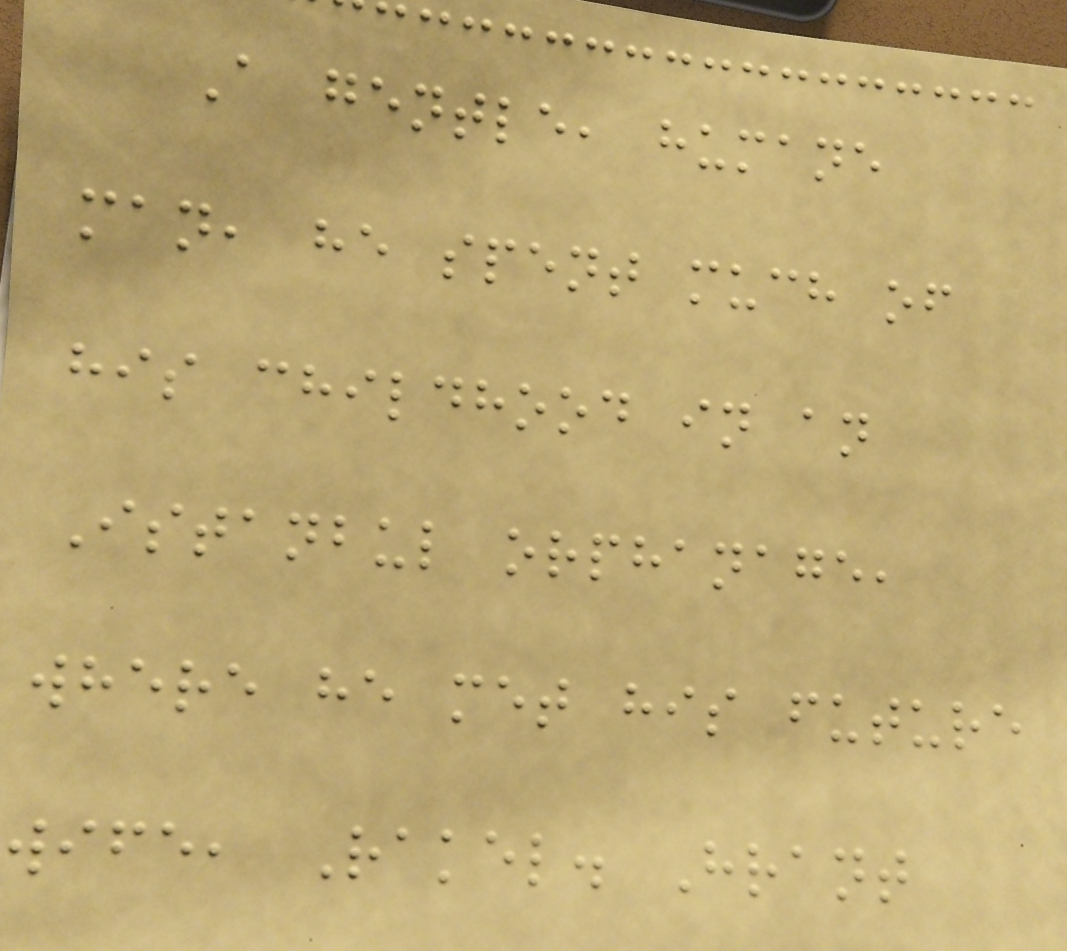A gentle, humane
man, he spent much of
his childhood in an
Istanbul orphanage,
where he met his future
wife, Rakel. Hrant
